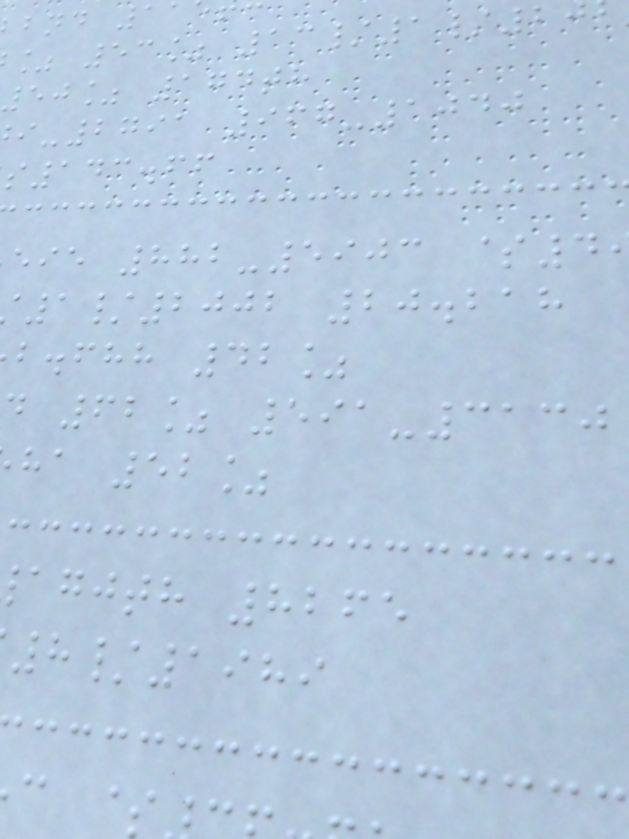bnd 1
% 53% 13/1/2
ej% 174th
-2791 967-1040
143.66
eie 882-5903 $4
1/2002 20.218
b.fhh 42%
d 62% 591-3130
ha 52%
agjth 8265
8/1989
